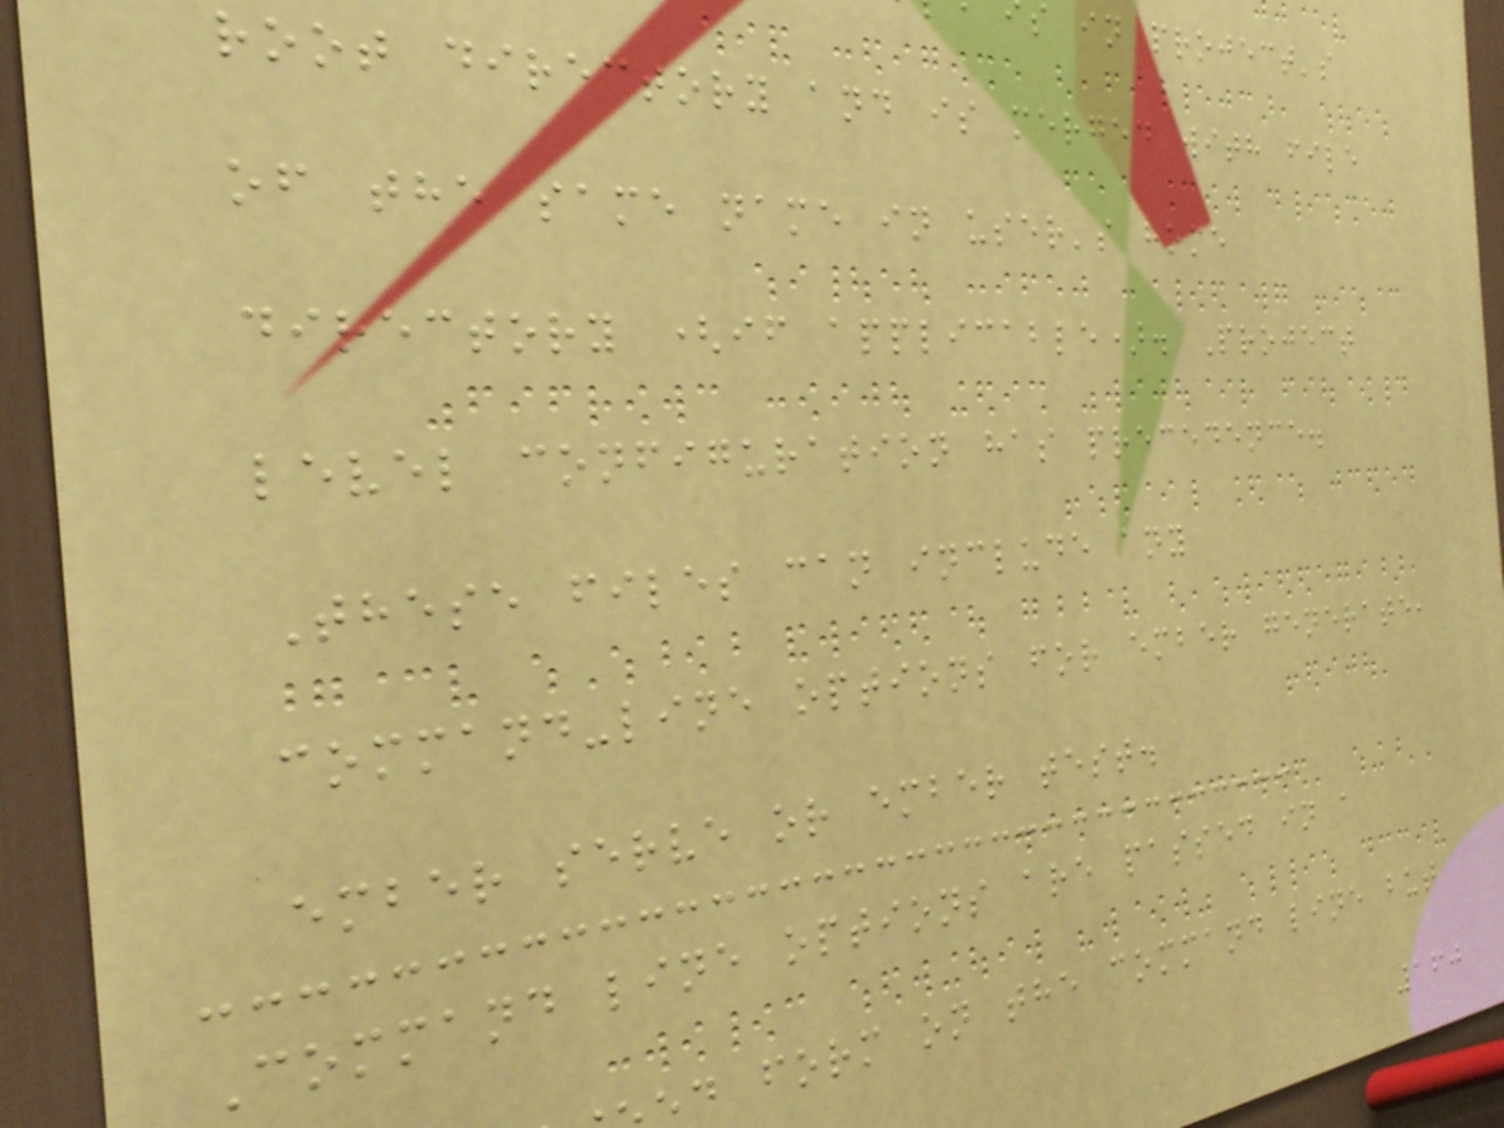s in project's
root directory and is merged with file
of the same name in user's home
directory (if applicable). Project
level configuration has precedence.
These files can include any
command-line options for ember generate,
ember serve or ember test.
Command line options are passed in a
d form on the command line but
160
